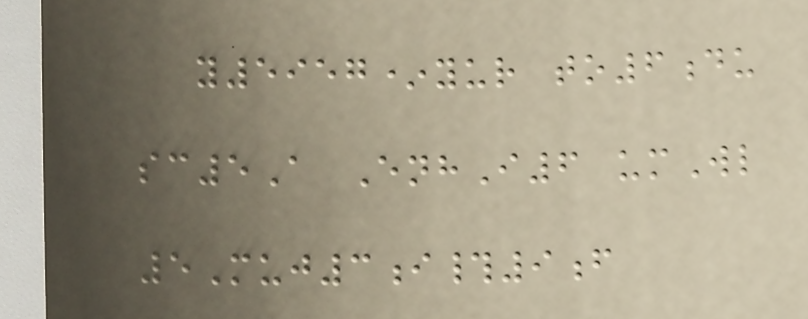y5957*yur to6du
sc5A EnhI6 umWl
5Muj3i#9f
